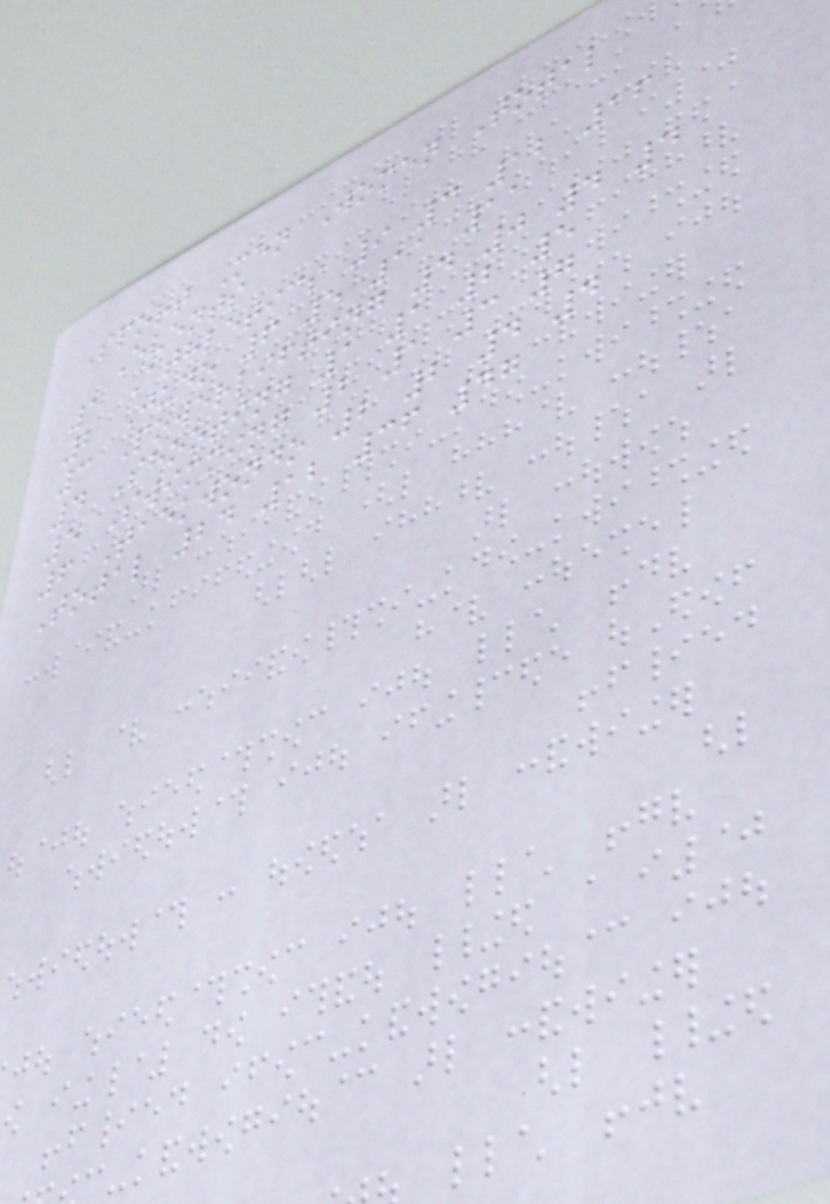Sport Men Women Total
Events
1 Athletics 9 3 12 16
2 Judo 6 5 11 11
3 Powerlifting 4 0 4 4
4 Shooting 1 1 2 5
5 Swimming 2 1 3 7
6 Taekwondo 2 2 4 4
Total 24 12 36 47
